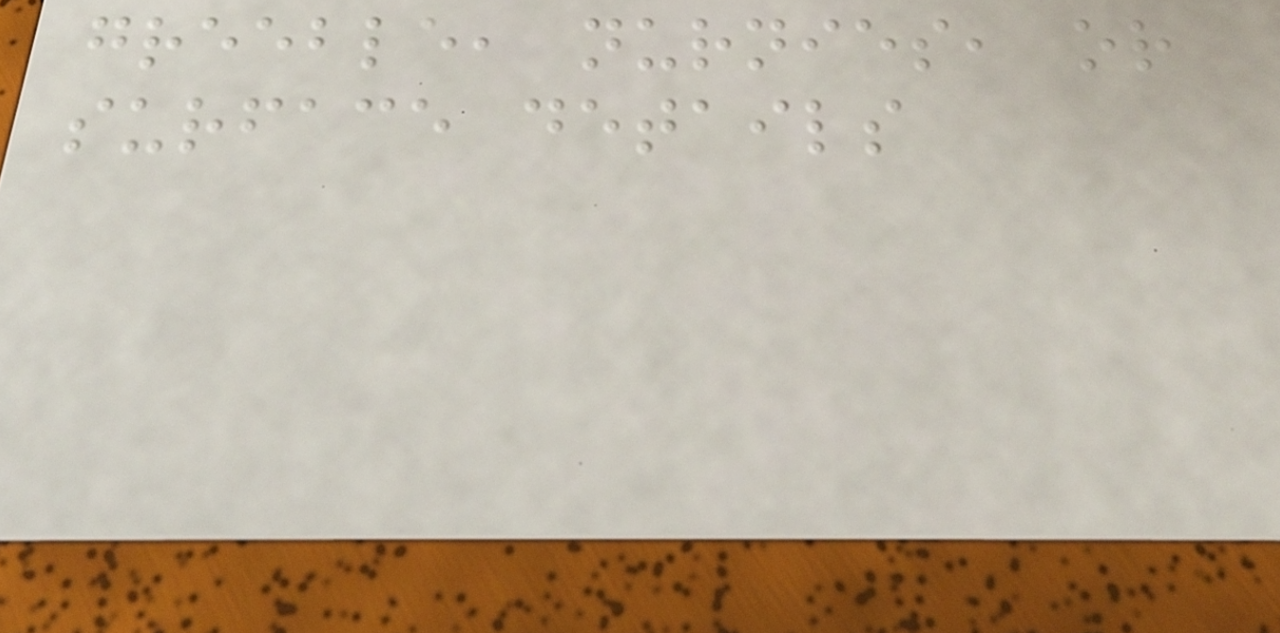greeble, nurnies, or
surface details
